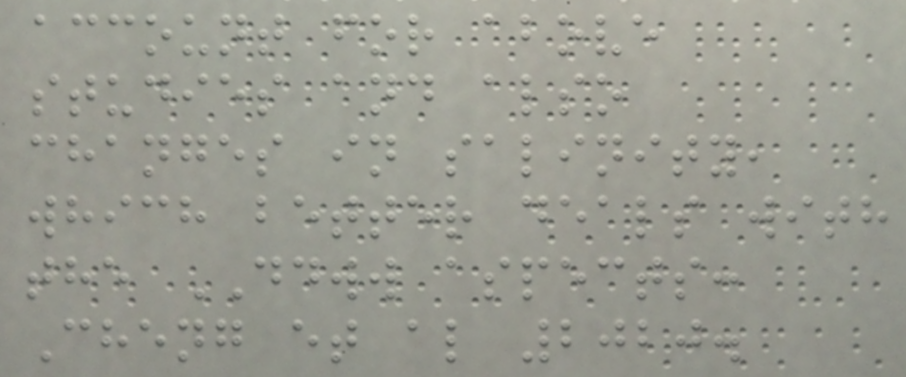account for above
studies and also
changes in salinity,
which better deals with
the DDWW aspects:
Cheng et al 2020.
